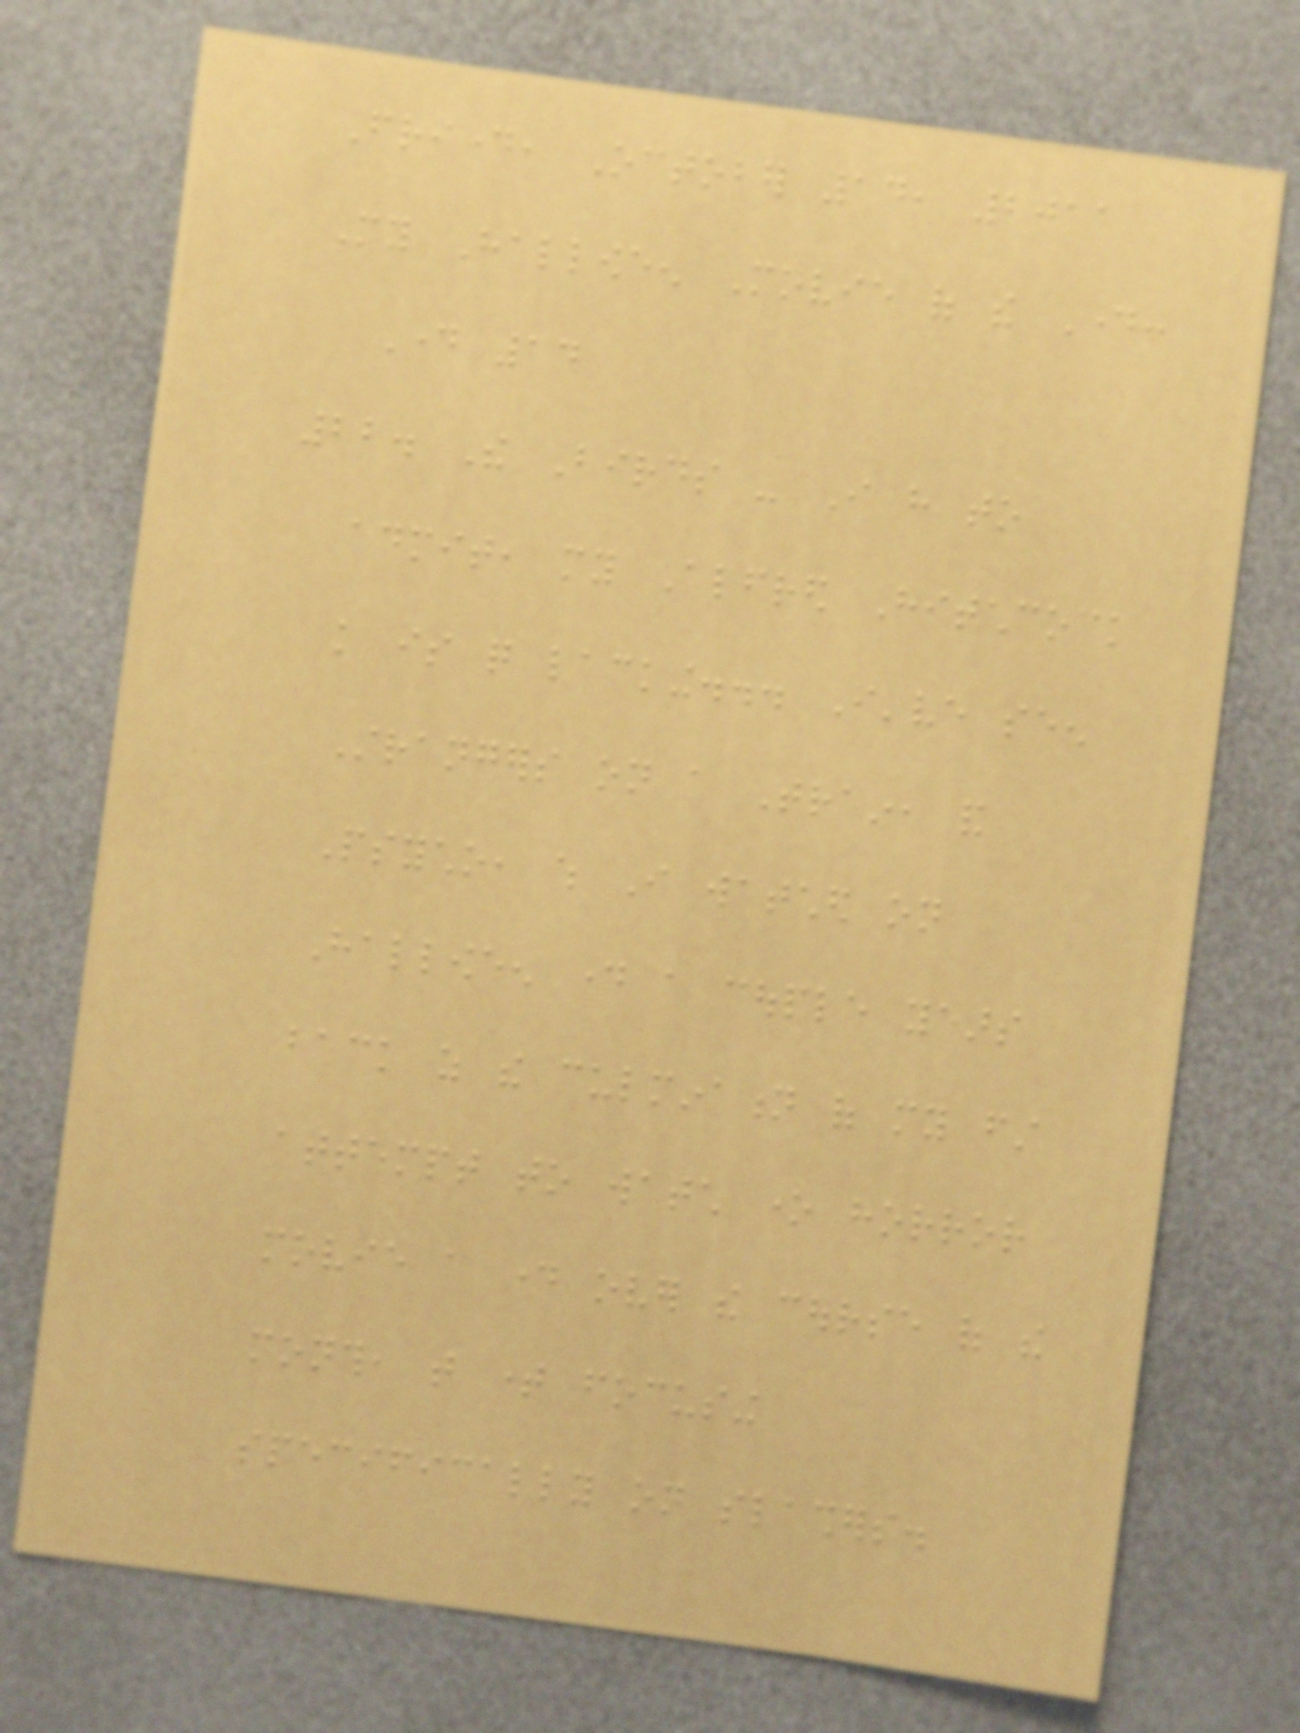Friday, October 14, 2011
My Halloween Movie of the Day:
Day 14
22. The Birds - I have to
admit, my Alfred Hitchcock
knowledge is quite lacking... I've seen
Strangers on a Train, and
Psycho, which I watched on
Halloween day a couple years
back as the culmination of my first
attempt to watch one horror
movie a day over the course of the
month, that time focusing
specifically on slashers.
